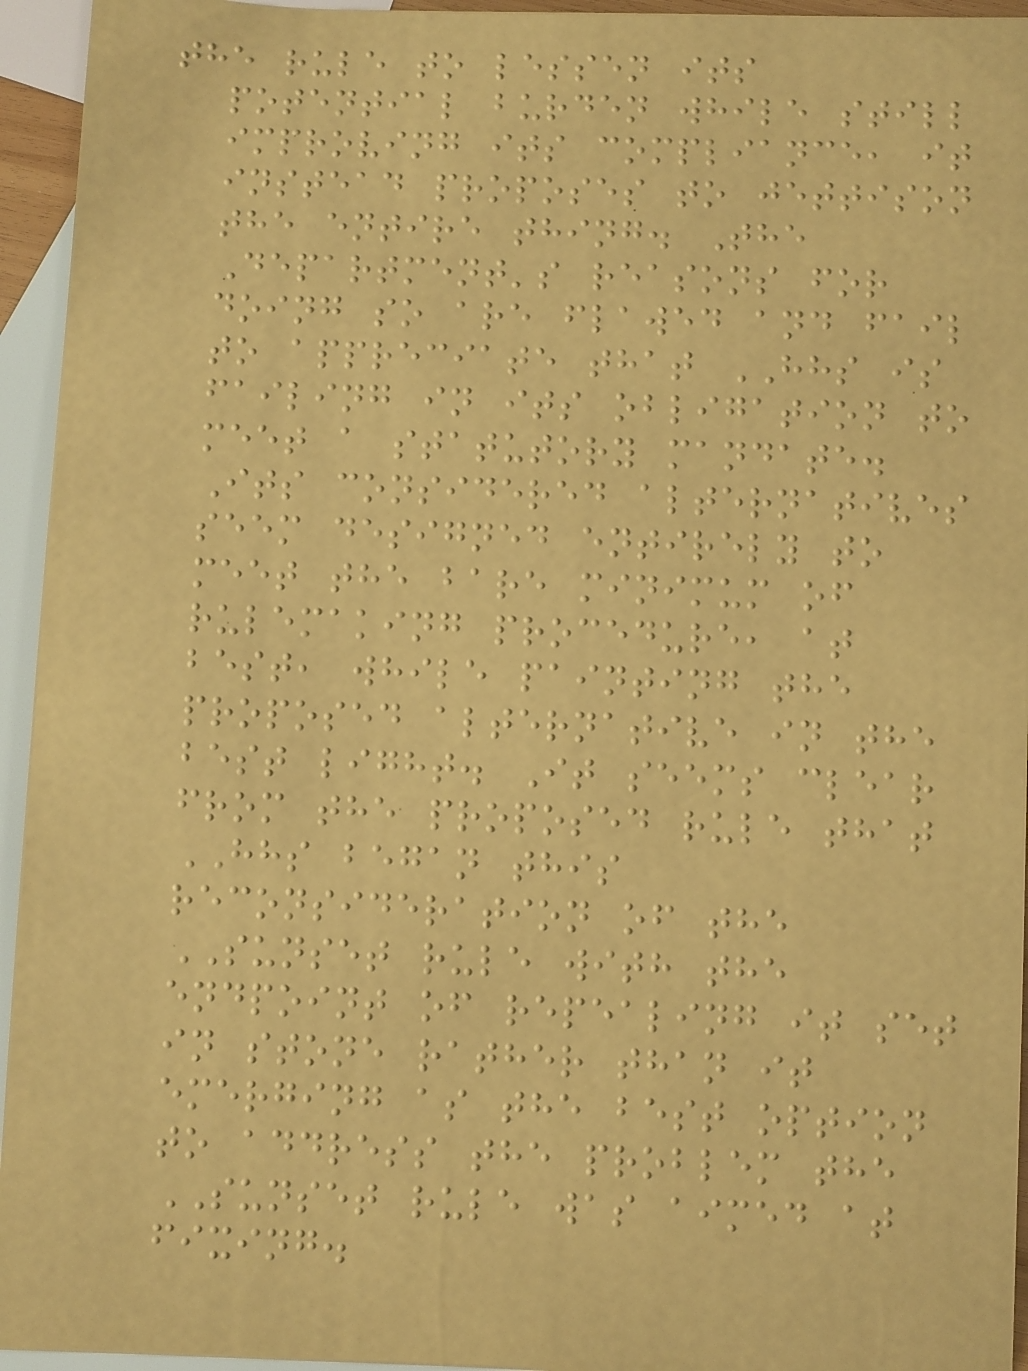the rule to lessen its
potential burden while still
improving its compliance, it
instead proposes to jettison
the entire thing. The
Department's reasons for
doing so are flawed and fail
to appreciate that HHS is
failing in its obligation to
meet a statutory mandate.
Its considered alternatives
seem designed entirely to
meet the bare minimum of
rulemaking procedure, at
best, while painting the
proposed alternative in the
best light. It seems clear
from the proposed rule that
HHS began this
reconsideration of the
SUNSET rule with the
endpoint of repealing it set
in stone rather than it
emerging as the best option
to address the problem the
SUNSET rule was aimed at
fixing.
